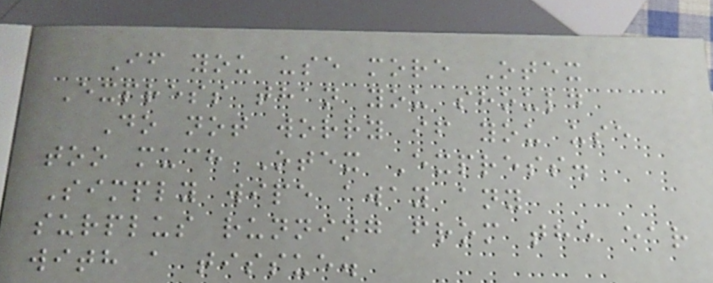If you use more Otex
Express than you should
Do not worry if you use
too much Otex Express.
Simply wipe away any
surplus running from the ear
with a tissue.
